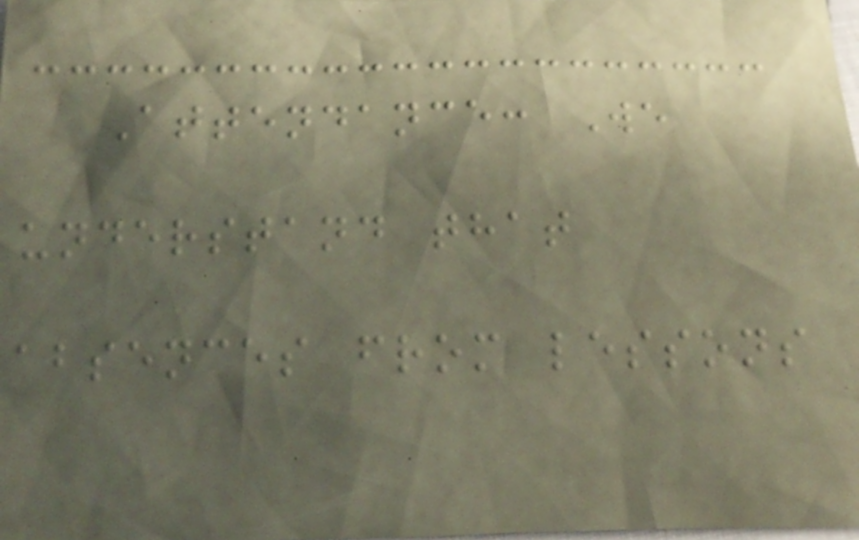Attendance: We
understand that
absences from lessons
